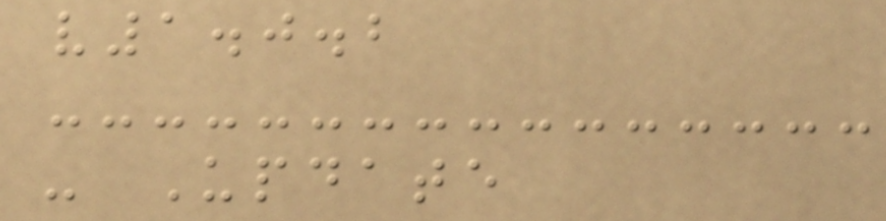v1.0.2
- Update
